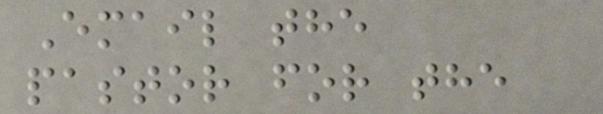Email the
pastor for the
